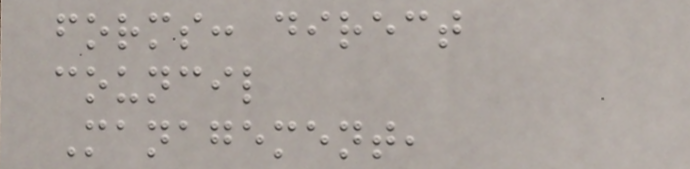forms: direct
council
Management,
